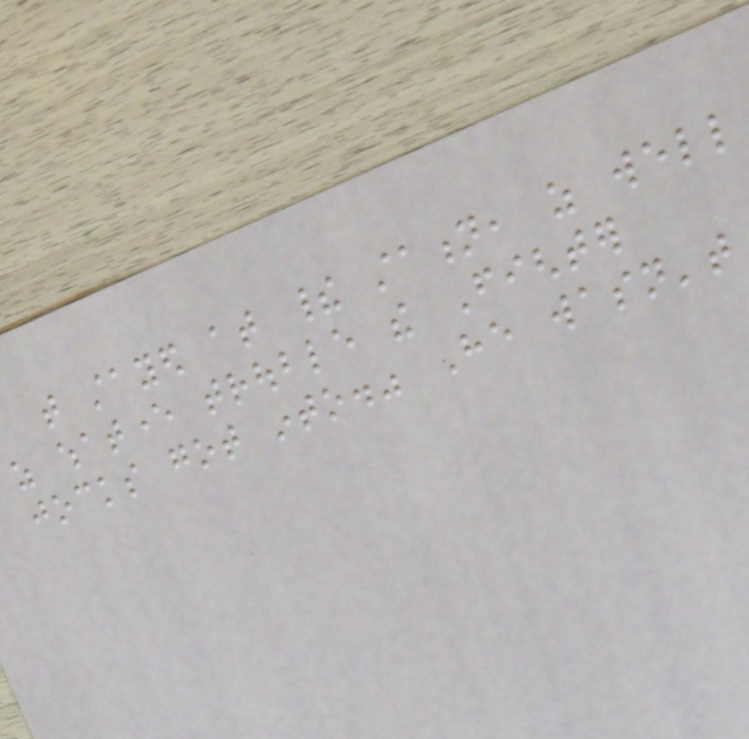that stayed at their station, as well
as whatever trouble the Fighter
jocks got into." He wasn't
